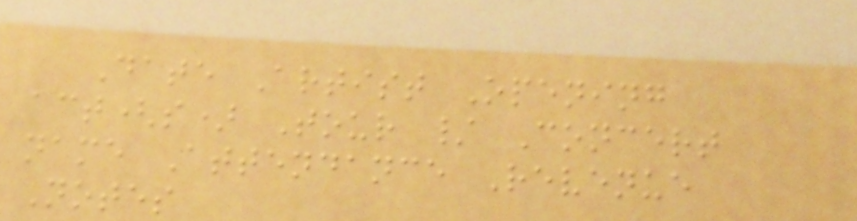Date Artist Opening
act(s) Tour / Concert
name Attendance Revenue
Notes
